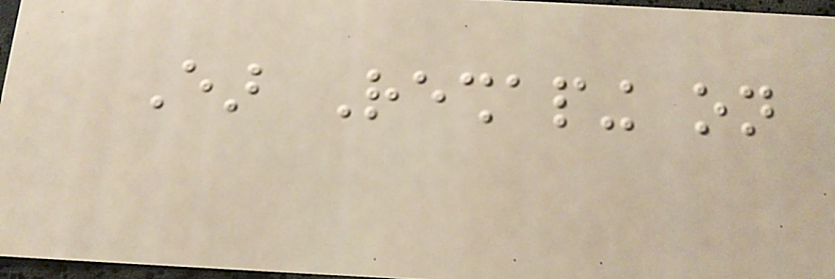Ear Reshaping on
